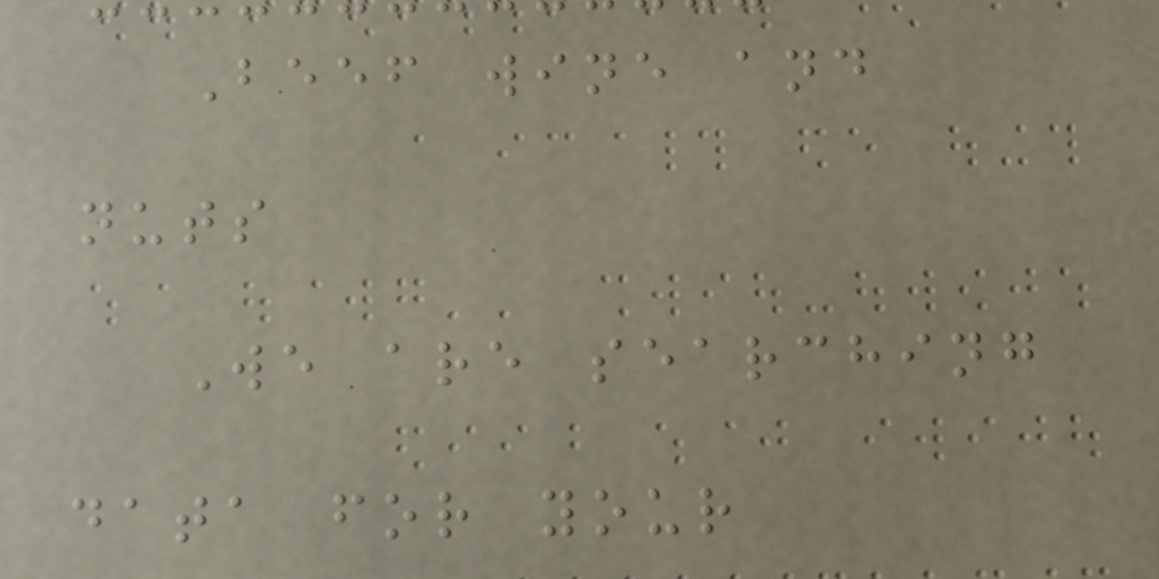Beef wine and
nuts
We are searching
data for your
